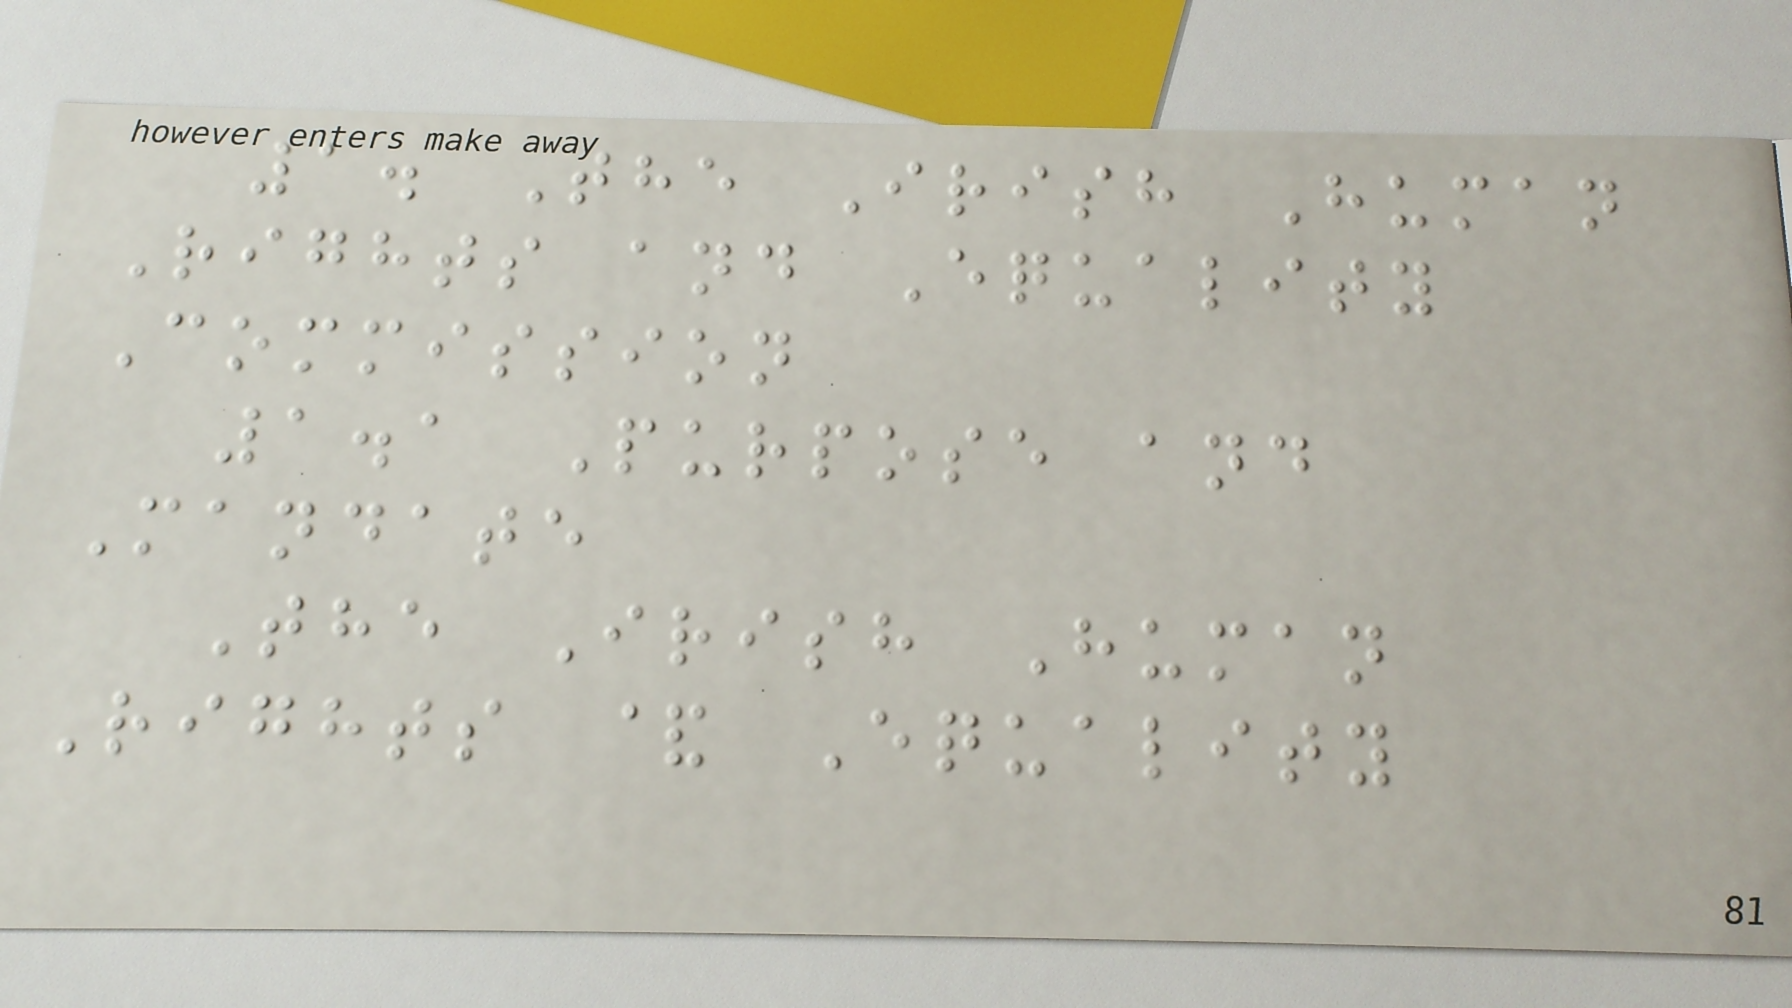1. The Irish Human
Rights and Equality
Commission
1.1 Purpose and
Mandate
The Irish Human
Rights & Equality
